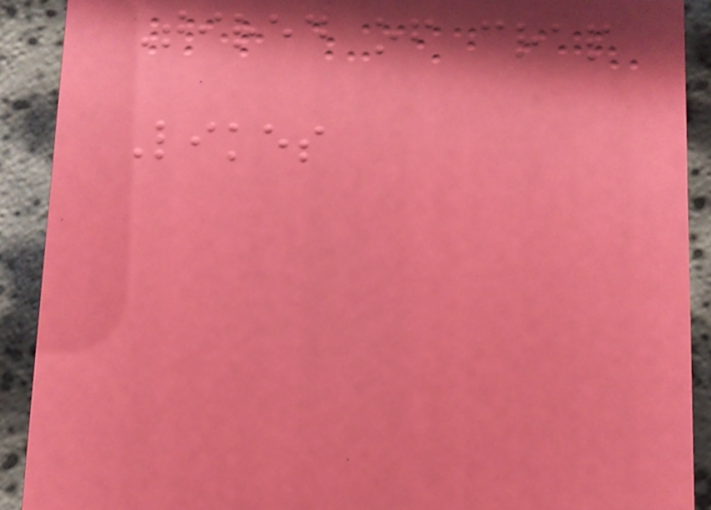Tired of crap
Likes
